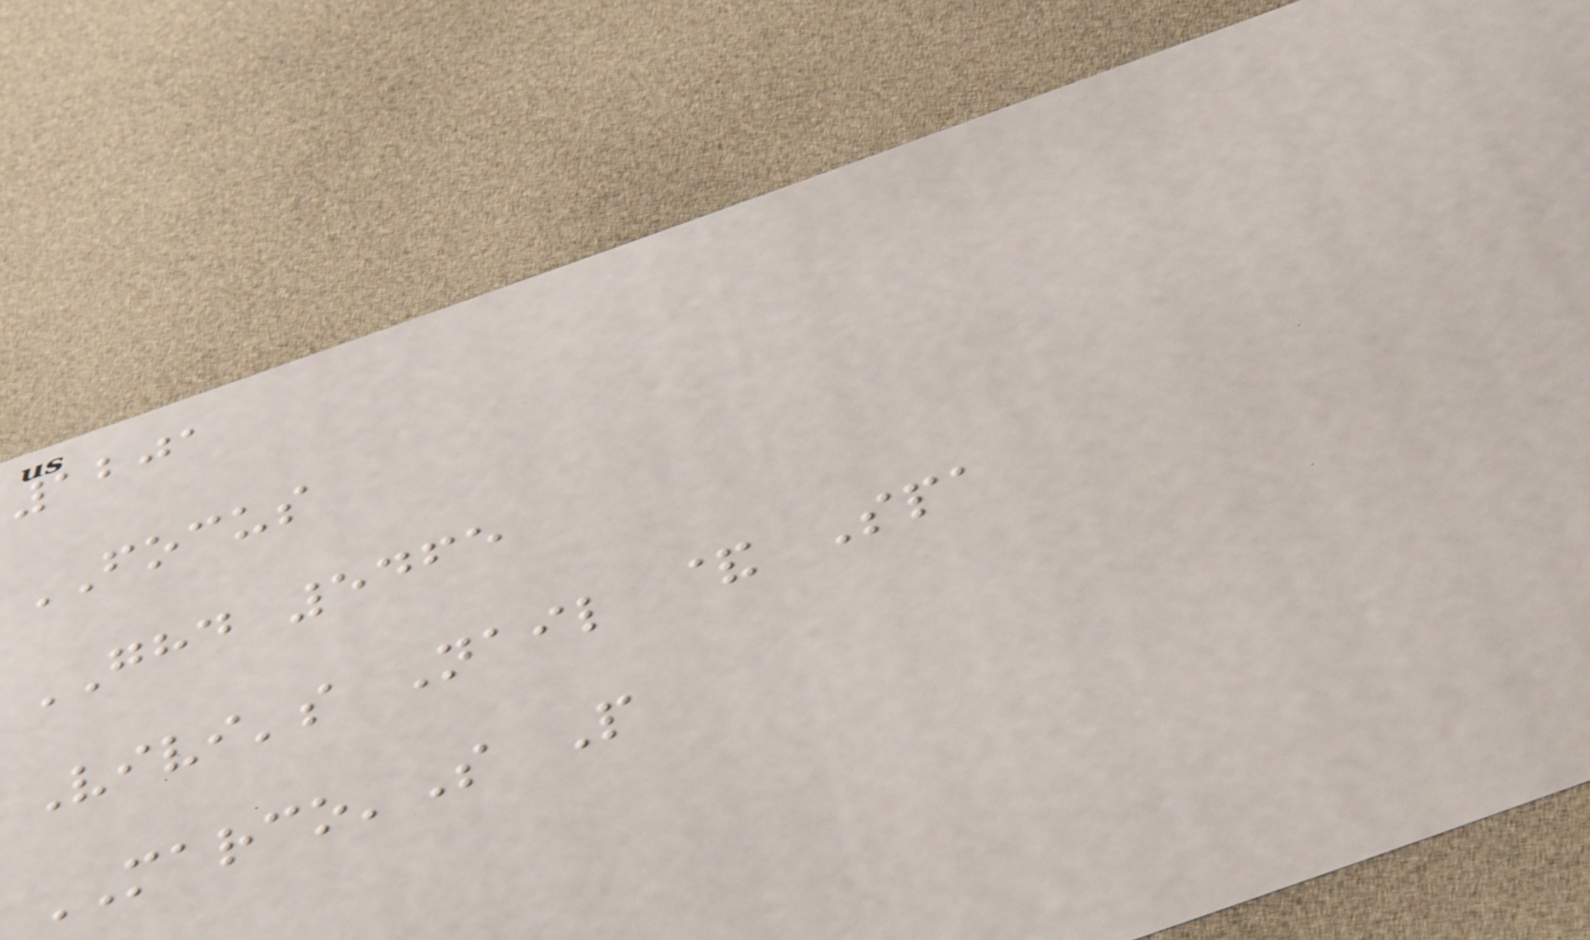1201
FOCUS
GHD 5465
Vivi's Nail & Spa
MARCO'S P
